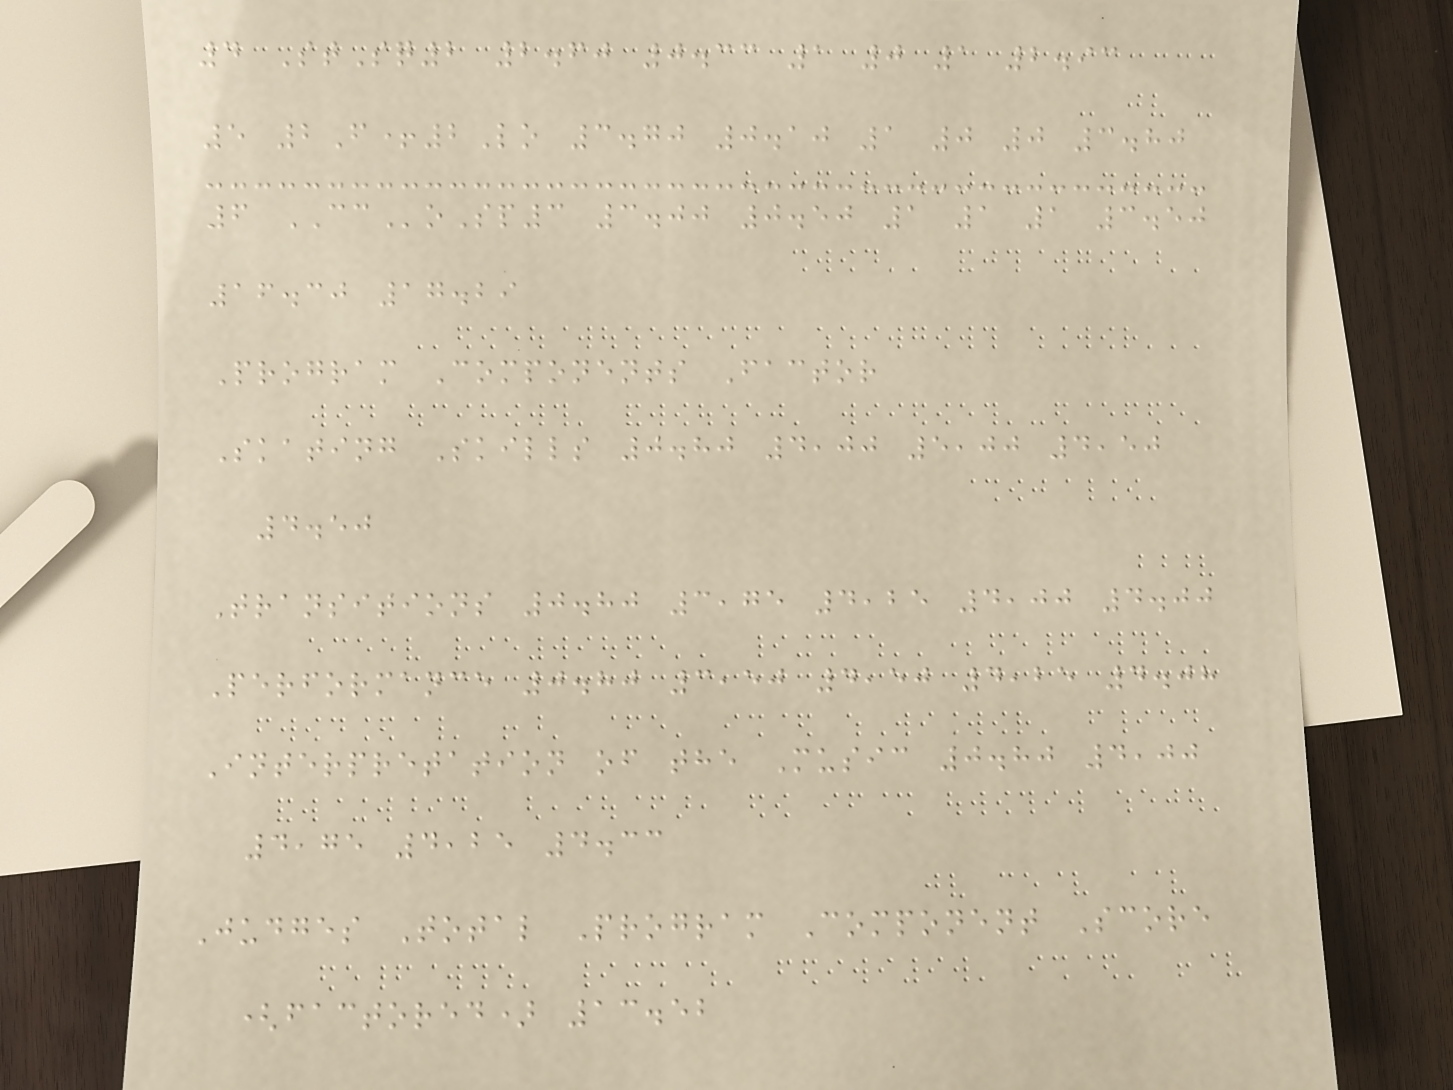4 StSq2 2.60 0.33 1 0 1 2.93
5 2F+2Lo 3.70 0.10 1 0 0 3.80
6 CCoSp3 3.00 0.50 1 1 1 3.50
16.30 17.29
Program Components Factor
Skating Skills 0.80 4,00 5,00 4,50
4.50
Transitions 0.80 3,75 4,25 4,00 4.00
Performance 0.80 3,50 4,50 4,25 4.08
Interpretation of the Music 0.80 4,00
4,75 4,25 4.33
Judges Total Program Component Score
(factored) 13.52
